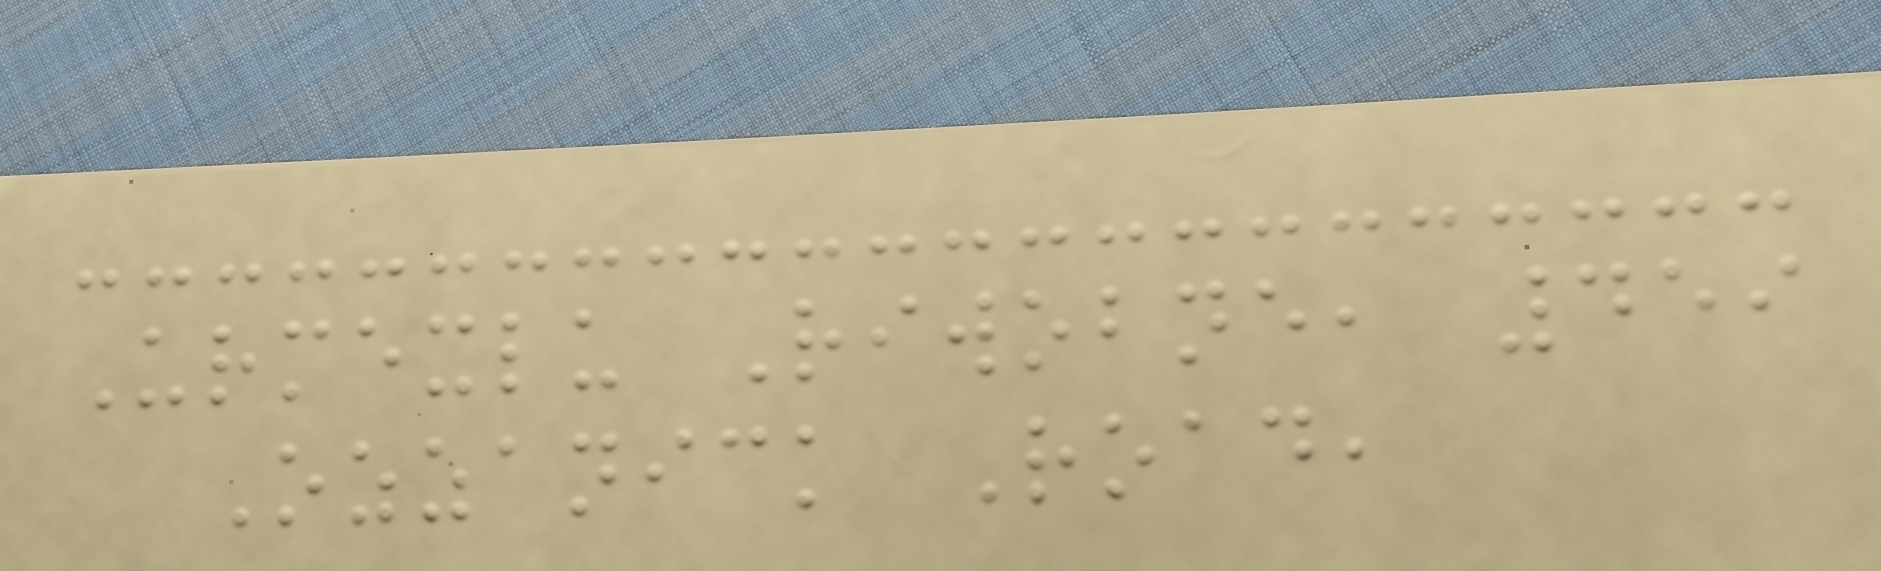Urmexlu Riwobne, 459
Ozzanick Road,
